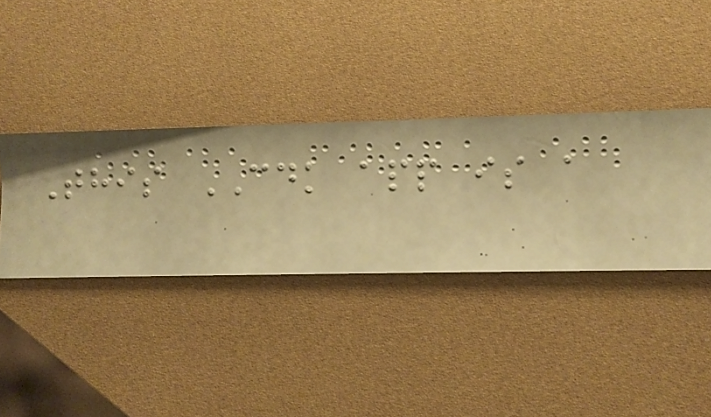This CDK app is a
